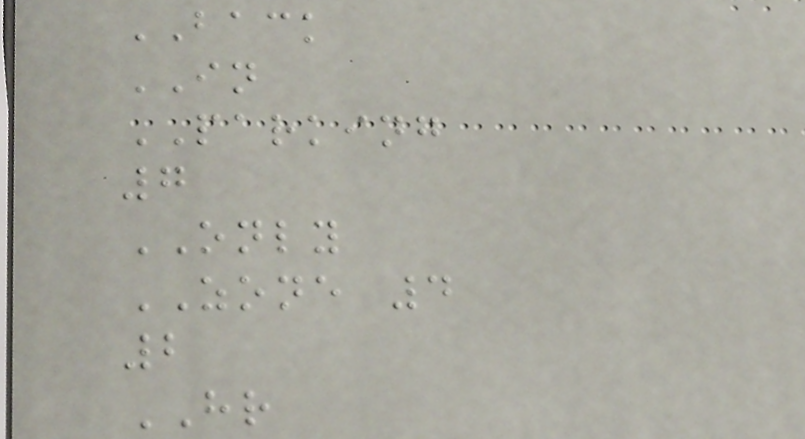BACK
IN
PARKING
7
ONLY
ZONE 4
2
HR
